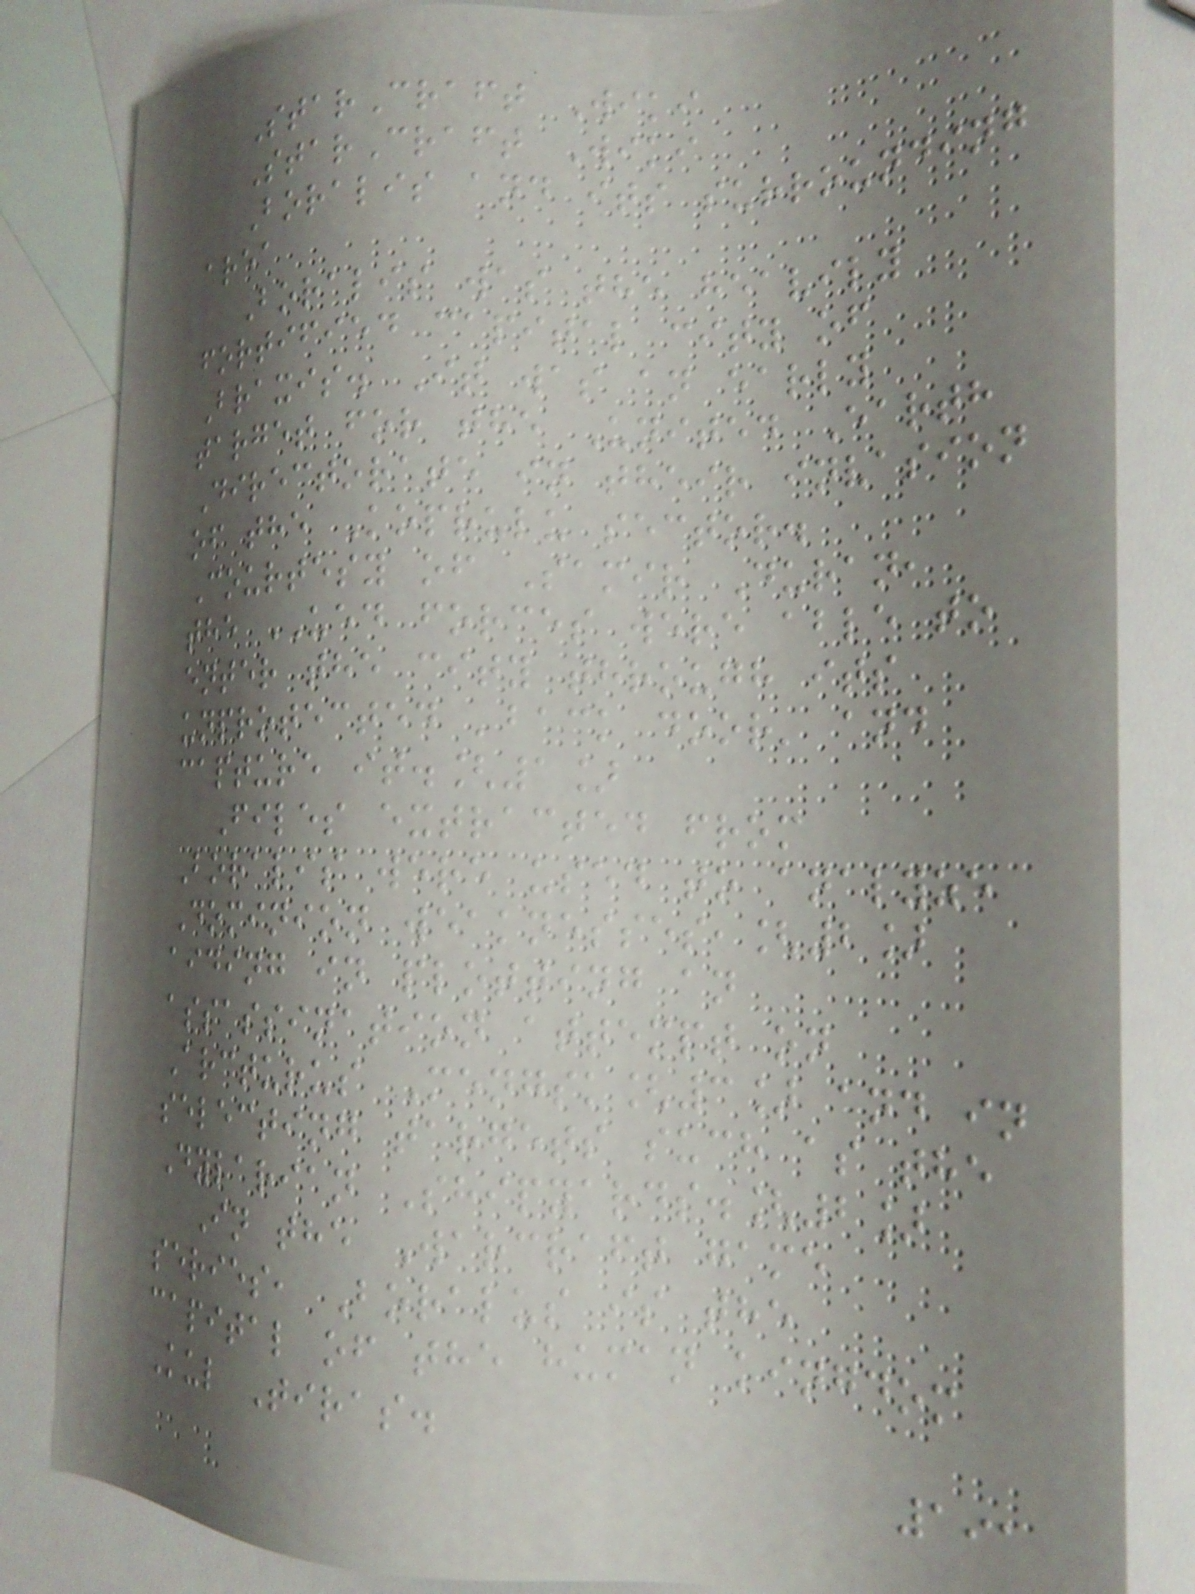StarCraft Wiki
StarCraft Wiki
Boralis and its surrounding
area
Boralis was the heavily
fortified capital city of
Braxis. It was an early
target for the United Earth
Directorate in their invasion
of the Koprulu sector.
Courtesy of Samir Duran,
the UED forces were able to
enter the city through its
unprotected 'back door' and
capture it.[1]
Files extracted from
Boralis were used to analyze
Dominion weaknesses,[2]
aiding in plotting an
assassination attempt on
Arcturus Mengsk[3] and in
selecting targets such as the
Dylarian Shipyards.[2]
In the Warcraft game
series, Boralus is the
capital of the human kingdom
Kul Tiras.
191
